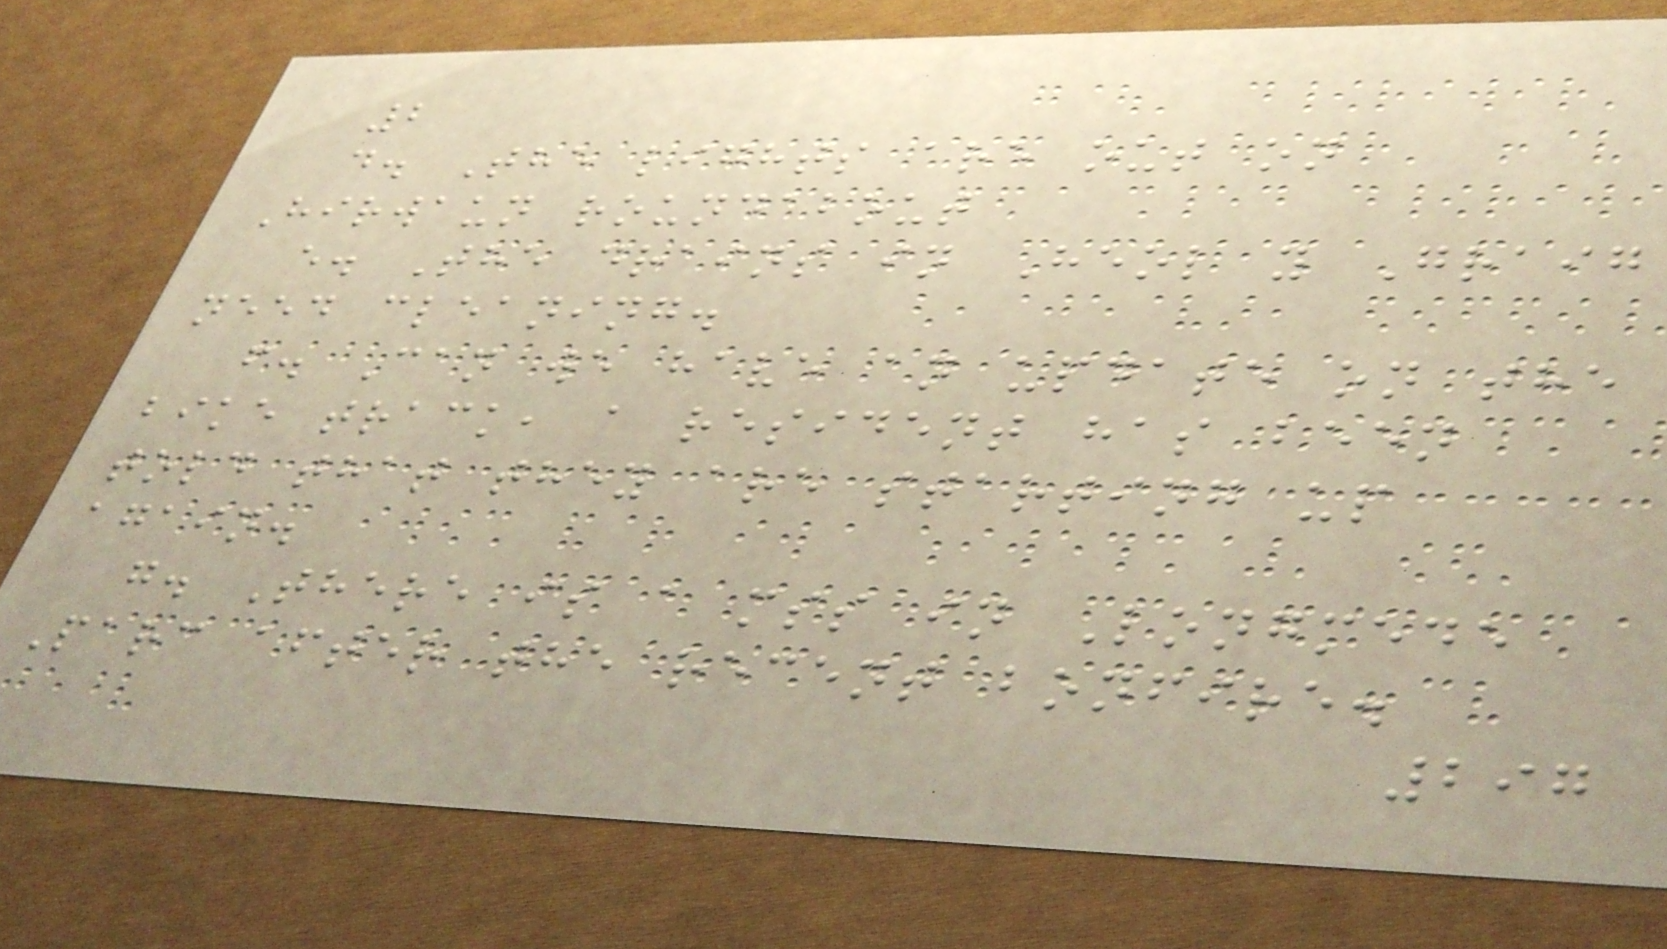2
d. The lights are out on
Hirwaun roundabout
e. The drains in Heol y Graig
need cleaning.
f. Can we have an update on the
bike track, a resident has been
told that they are starting up
again.
g. There is a mss in Longmede
Parc after the recent bonfire.
297
